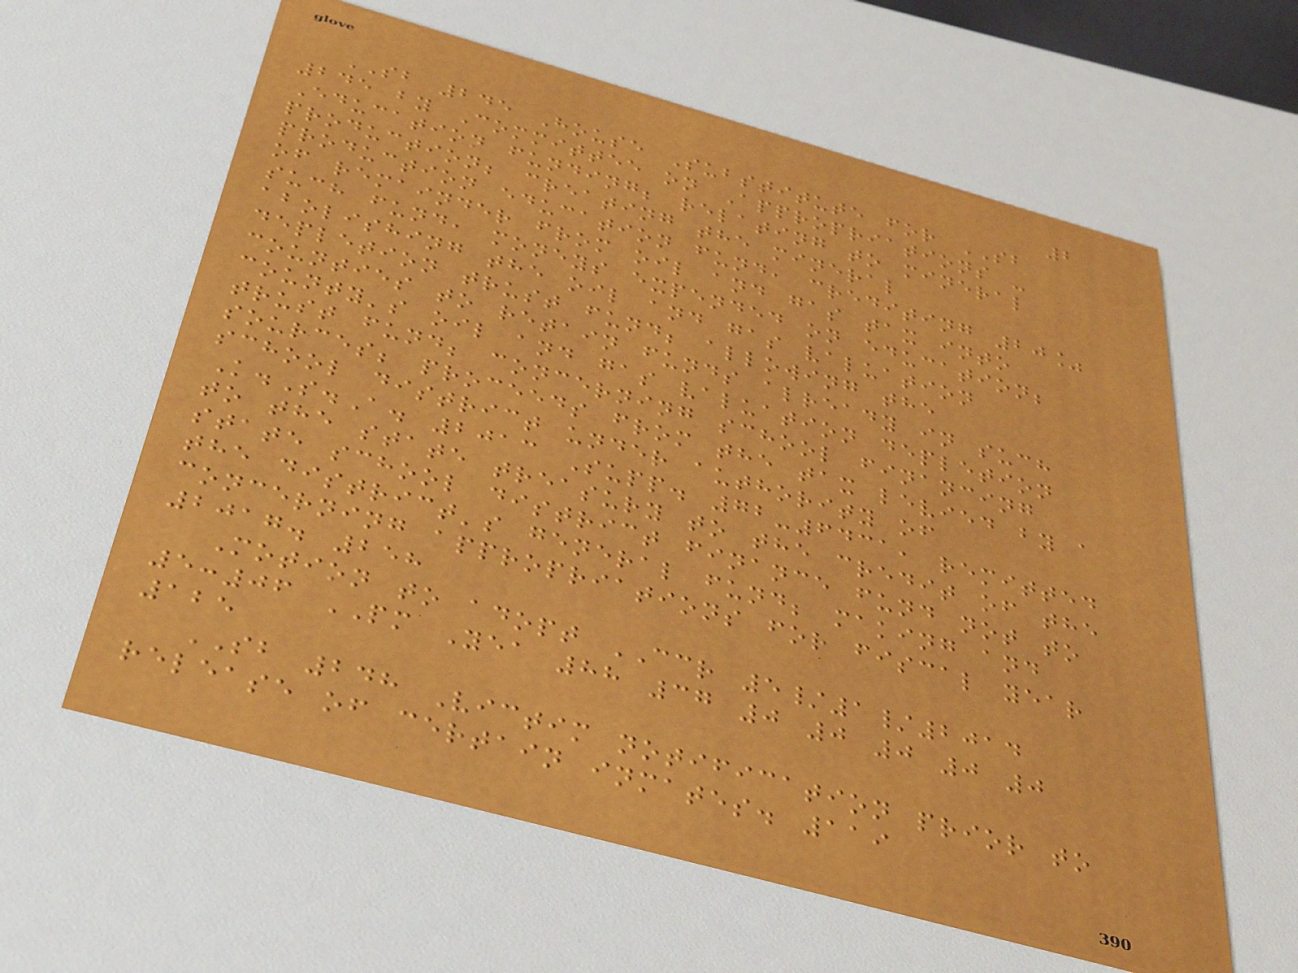2
SB 245 House Substitute for SB
245 by Committee on Appropriations -
Education funding; relating to mineral
production; creating the mineral
production education fund, crediting 20%
of remainder from oil and gas tax into
such fund, moneys expended on education;
abolishing the oil and gas valuation
depletion trust fund; allowing the
counties to retain funds already in such
county's oil and gas valuation depletion
trust fund; concerning school financing
sources; proceeds from the tax levied by a
school district under authority of
K.S.A. 2013 Supp. 72-6431, remitted
to the state treasury to the credit of the
state school district finance fund not to
the district's general fund; making and
concerning appropriations for fiscal year
2017. 258
Motion to adopt CCR 5/1/2014
5:06 PM Yea 88 37 0 0 0 0 0
125
SB 248 Victim notification prior to
release of certain inmates. 119
